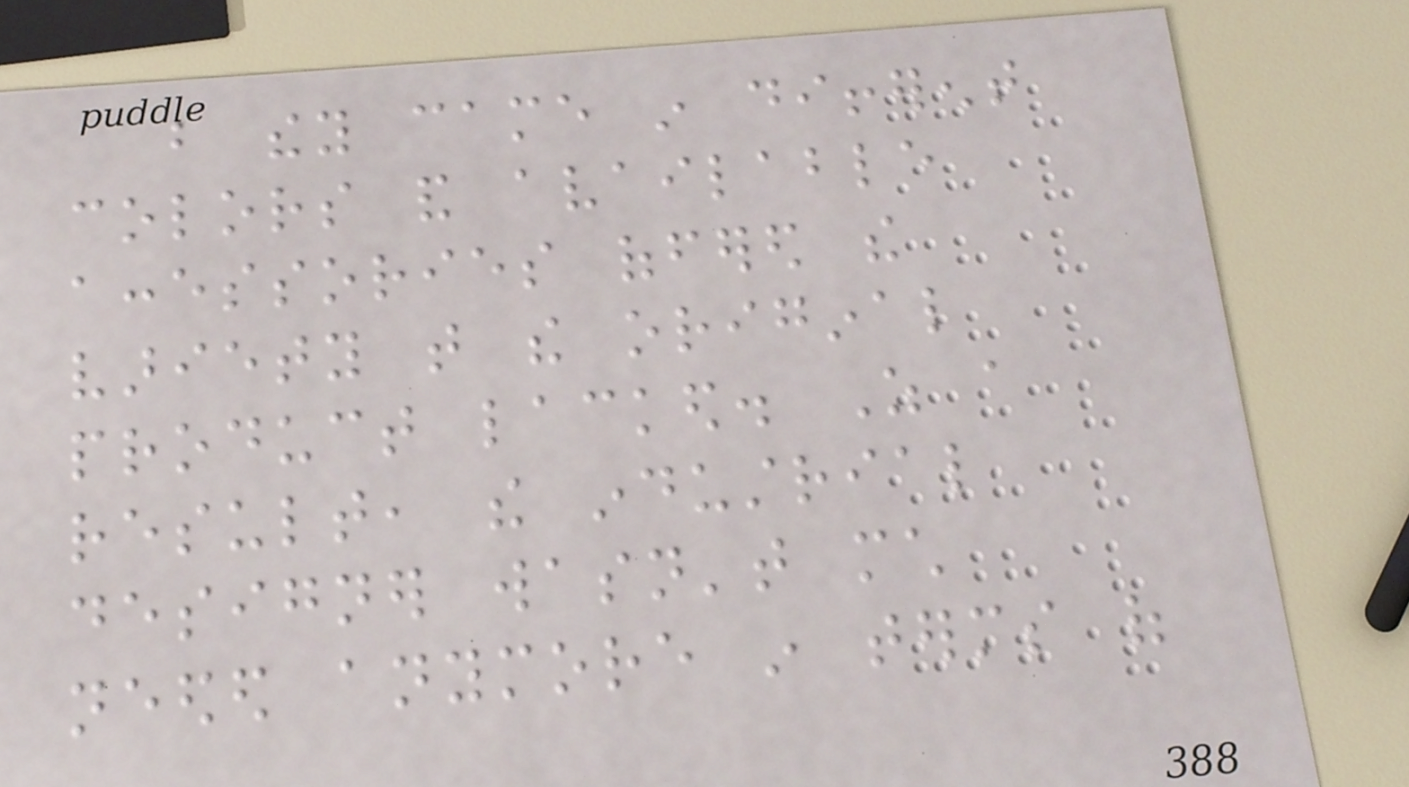but they came in different
colors and available
accessories offered the
variety that the original
product lacked. As a
result, the industrial
designer wasn't much
needed anymore in terms of
